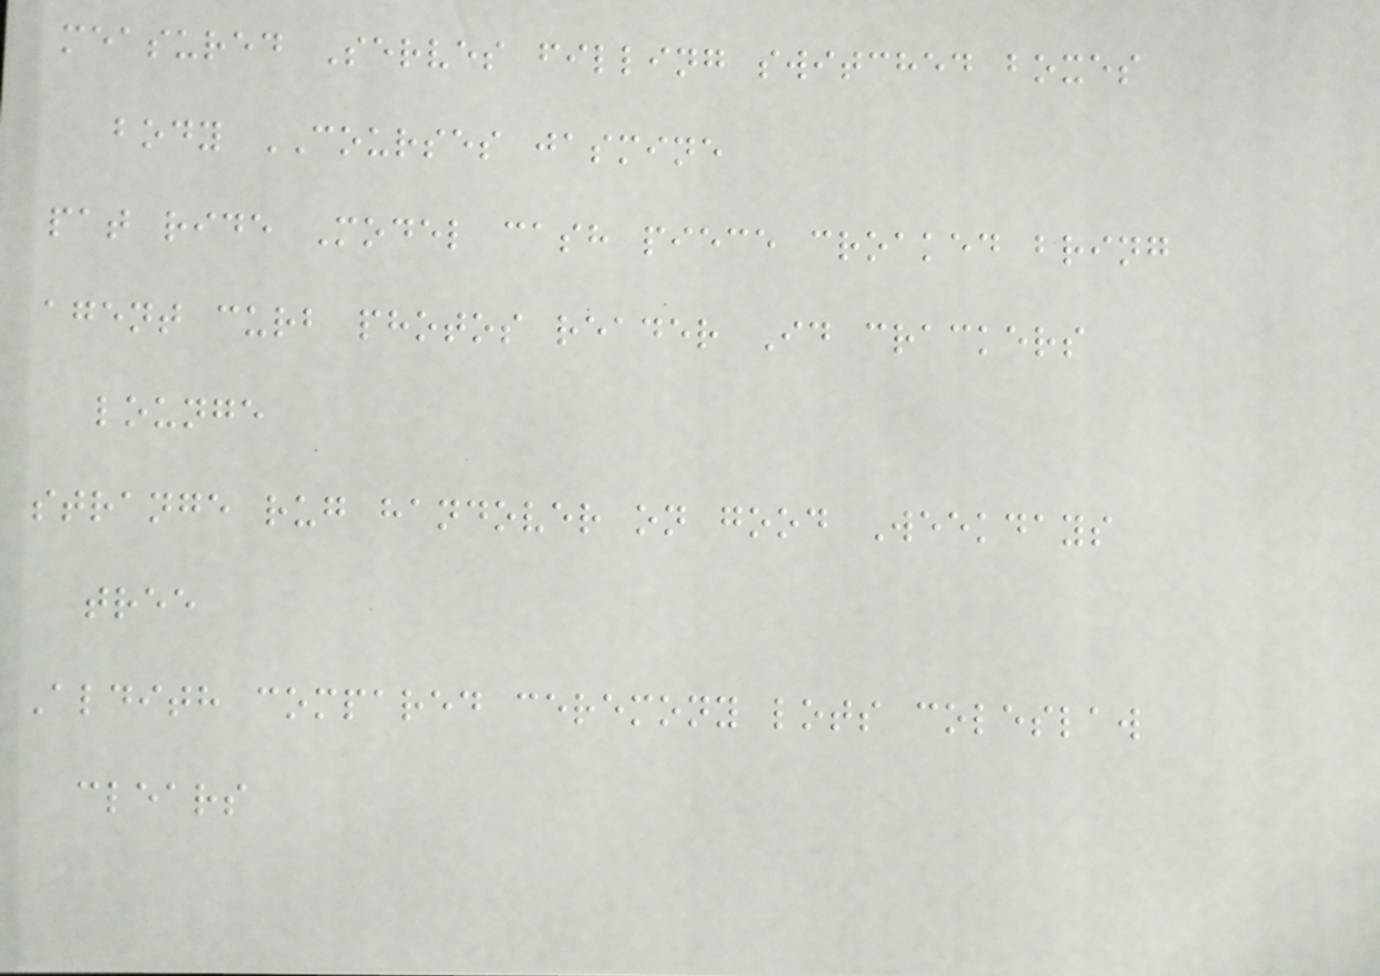measured Serves filling switched boxes
body COURSES jasmine
pat ride Model cash piece croaked bring
agent curb photos reader Id crackers
lounge
strange rug handover on good Weekdays
tree
Aldith compared ceremony lots coleslaw
clears
